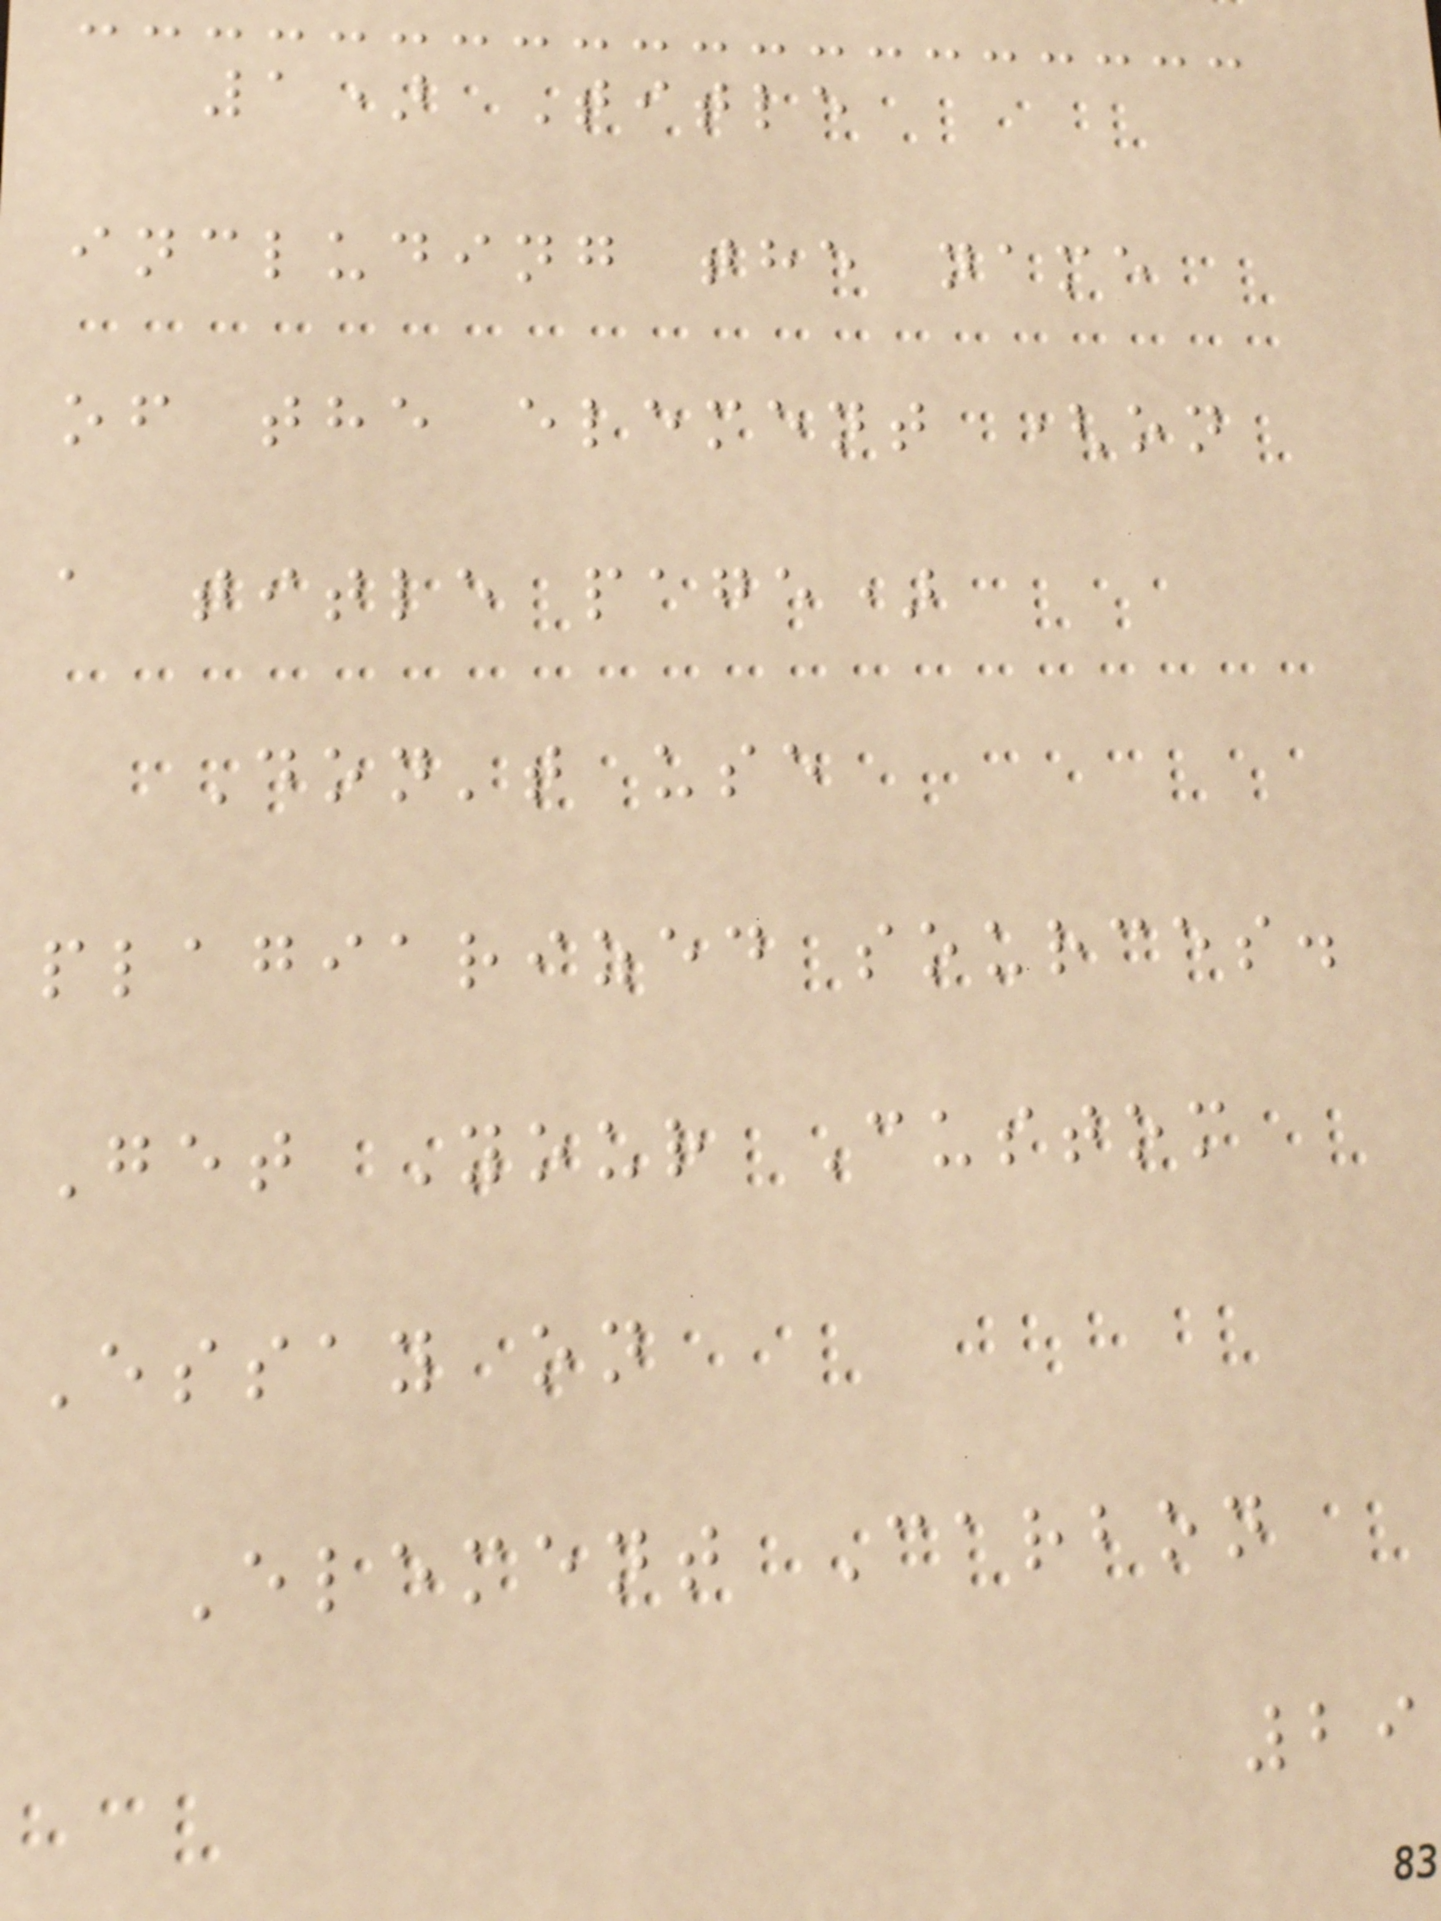1) Title
including the name
of the element (on
a title page)
Don't use
plagiarized sources.
Get Your Custom
Essay on
Element Carbon
29
